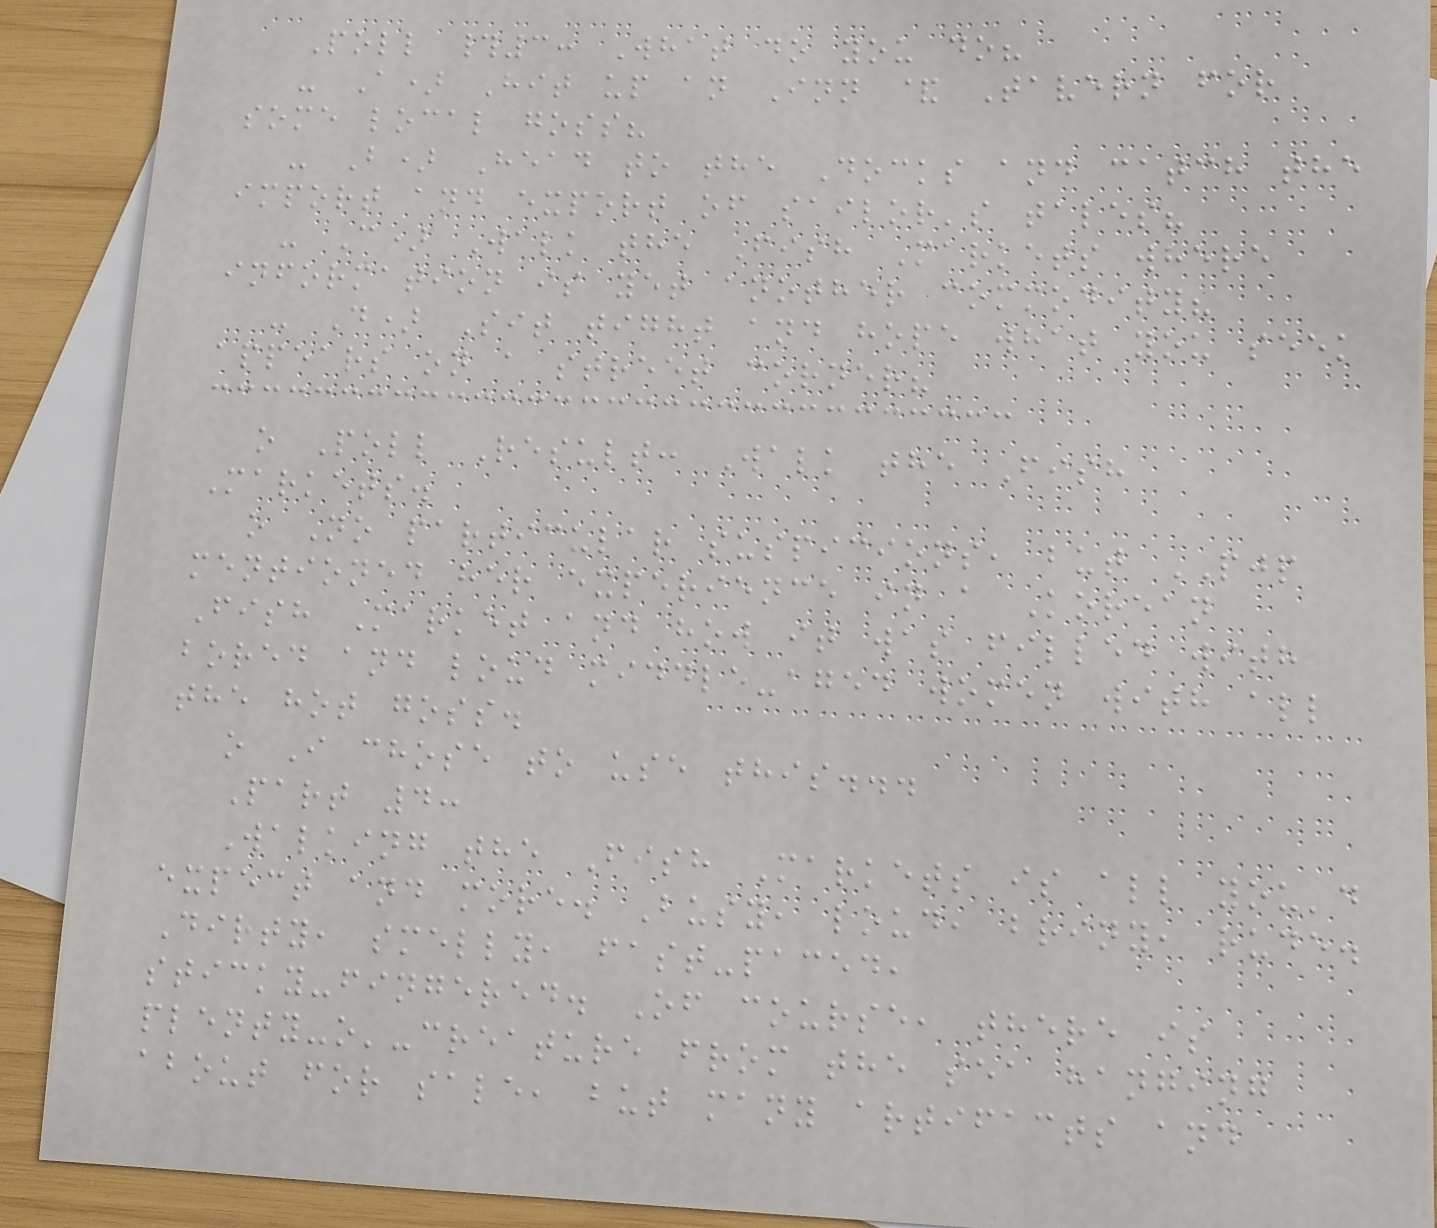Poll #3: What do you do?
- A) Hit up an Inn & Tavern for
some local goss?
- B) Head to the Docks and catch the
import and export of sailor's tales?
- C) Walk the Fish Markets where
information is yet another commodity?
- D) Sit tight and hope what you seek
appears on a street corner?
o Poll Result: Walk the Fish
Markets.
o No particular suspicions, but PJP
mentioned her experience in a Korean
Fish Market and how it was filled with
bored and loud middle-aged women with all
the hot goss.
o I chose to use this...
Part 4:
Walking the Fish Markets is all you'd
expect and more. Busy, loud, briny, rude.
Dirty, smelly, fast-paced,
sticky-fingered. Of course, there is
plenty-o'-creature from the sea hanging
about for sale, but many artifacts and
